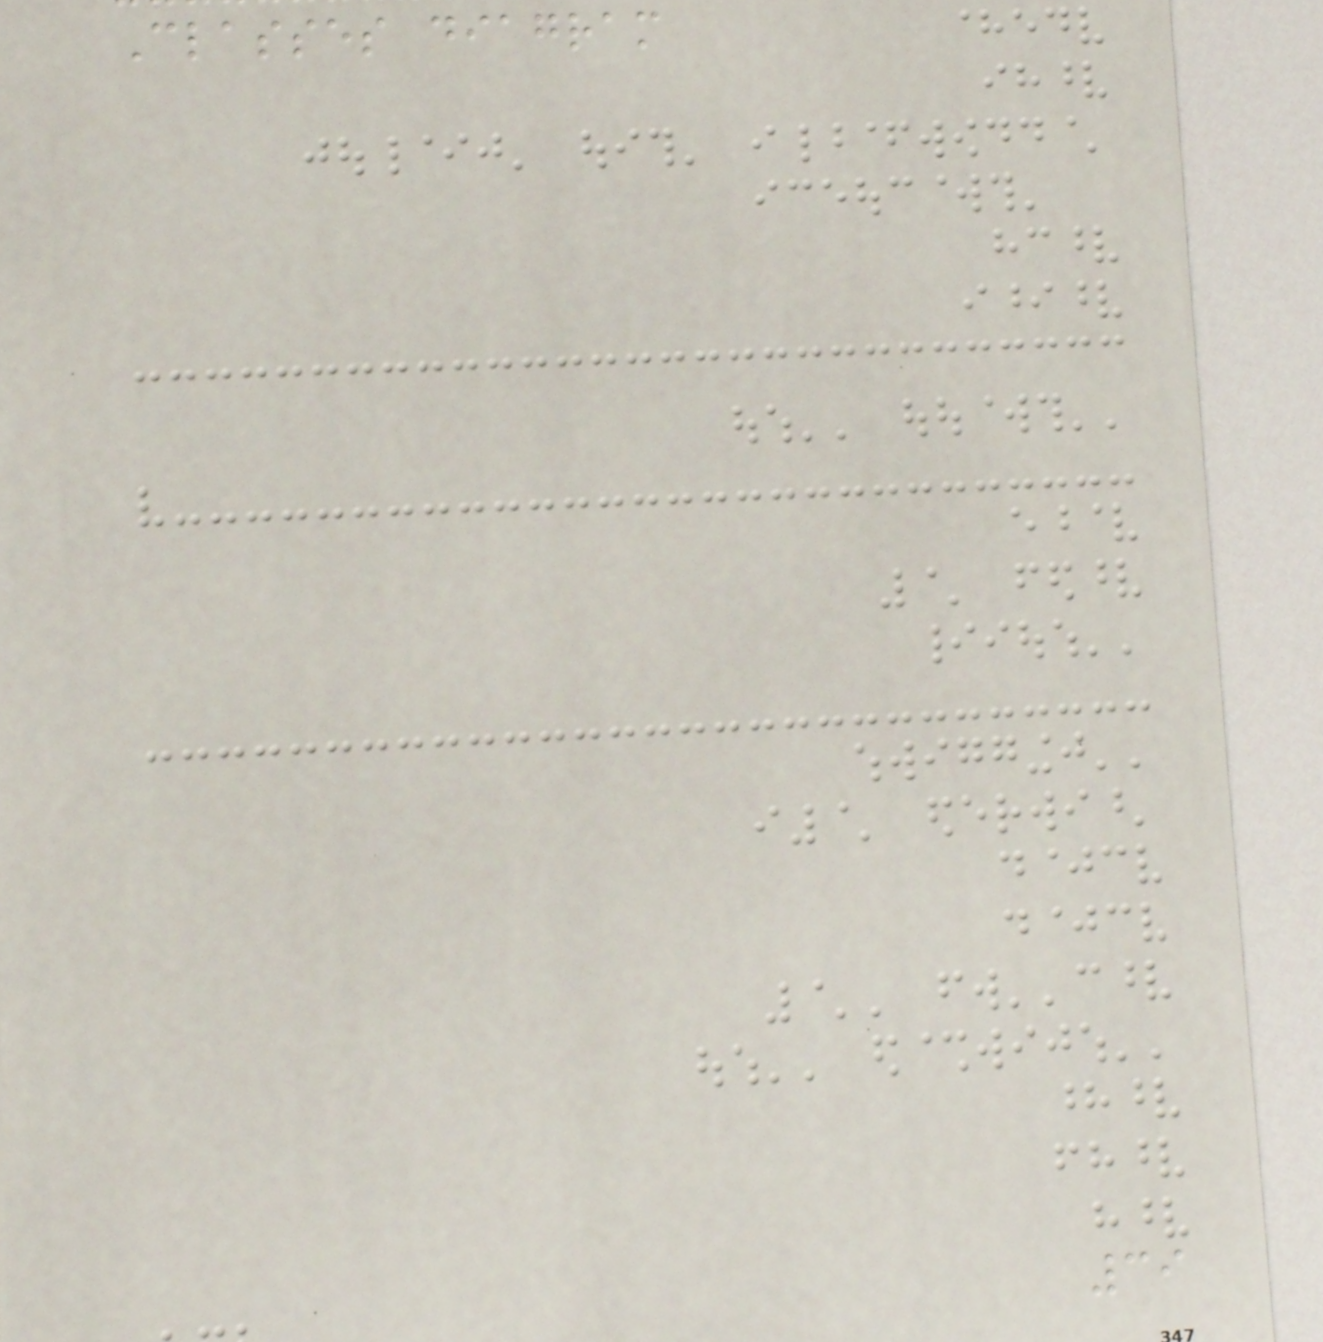Classes diagram
39
